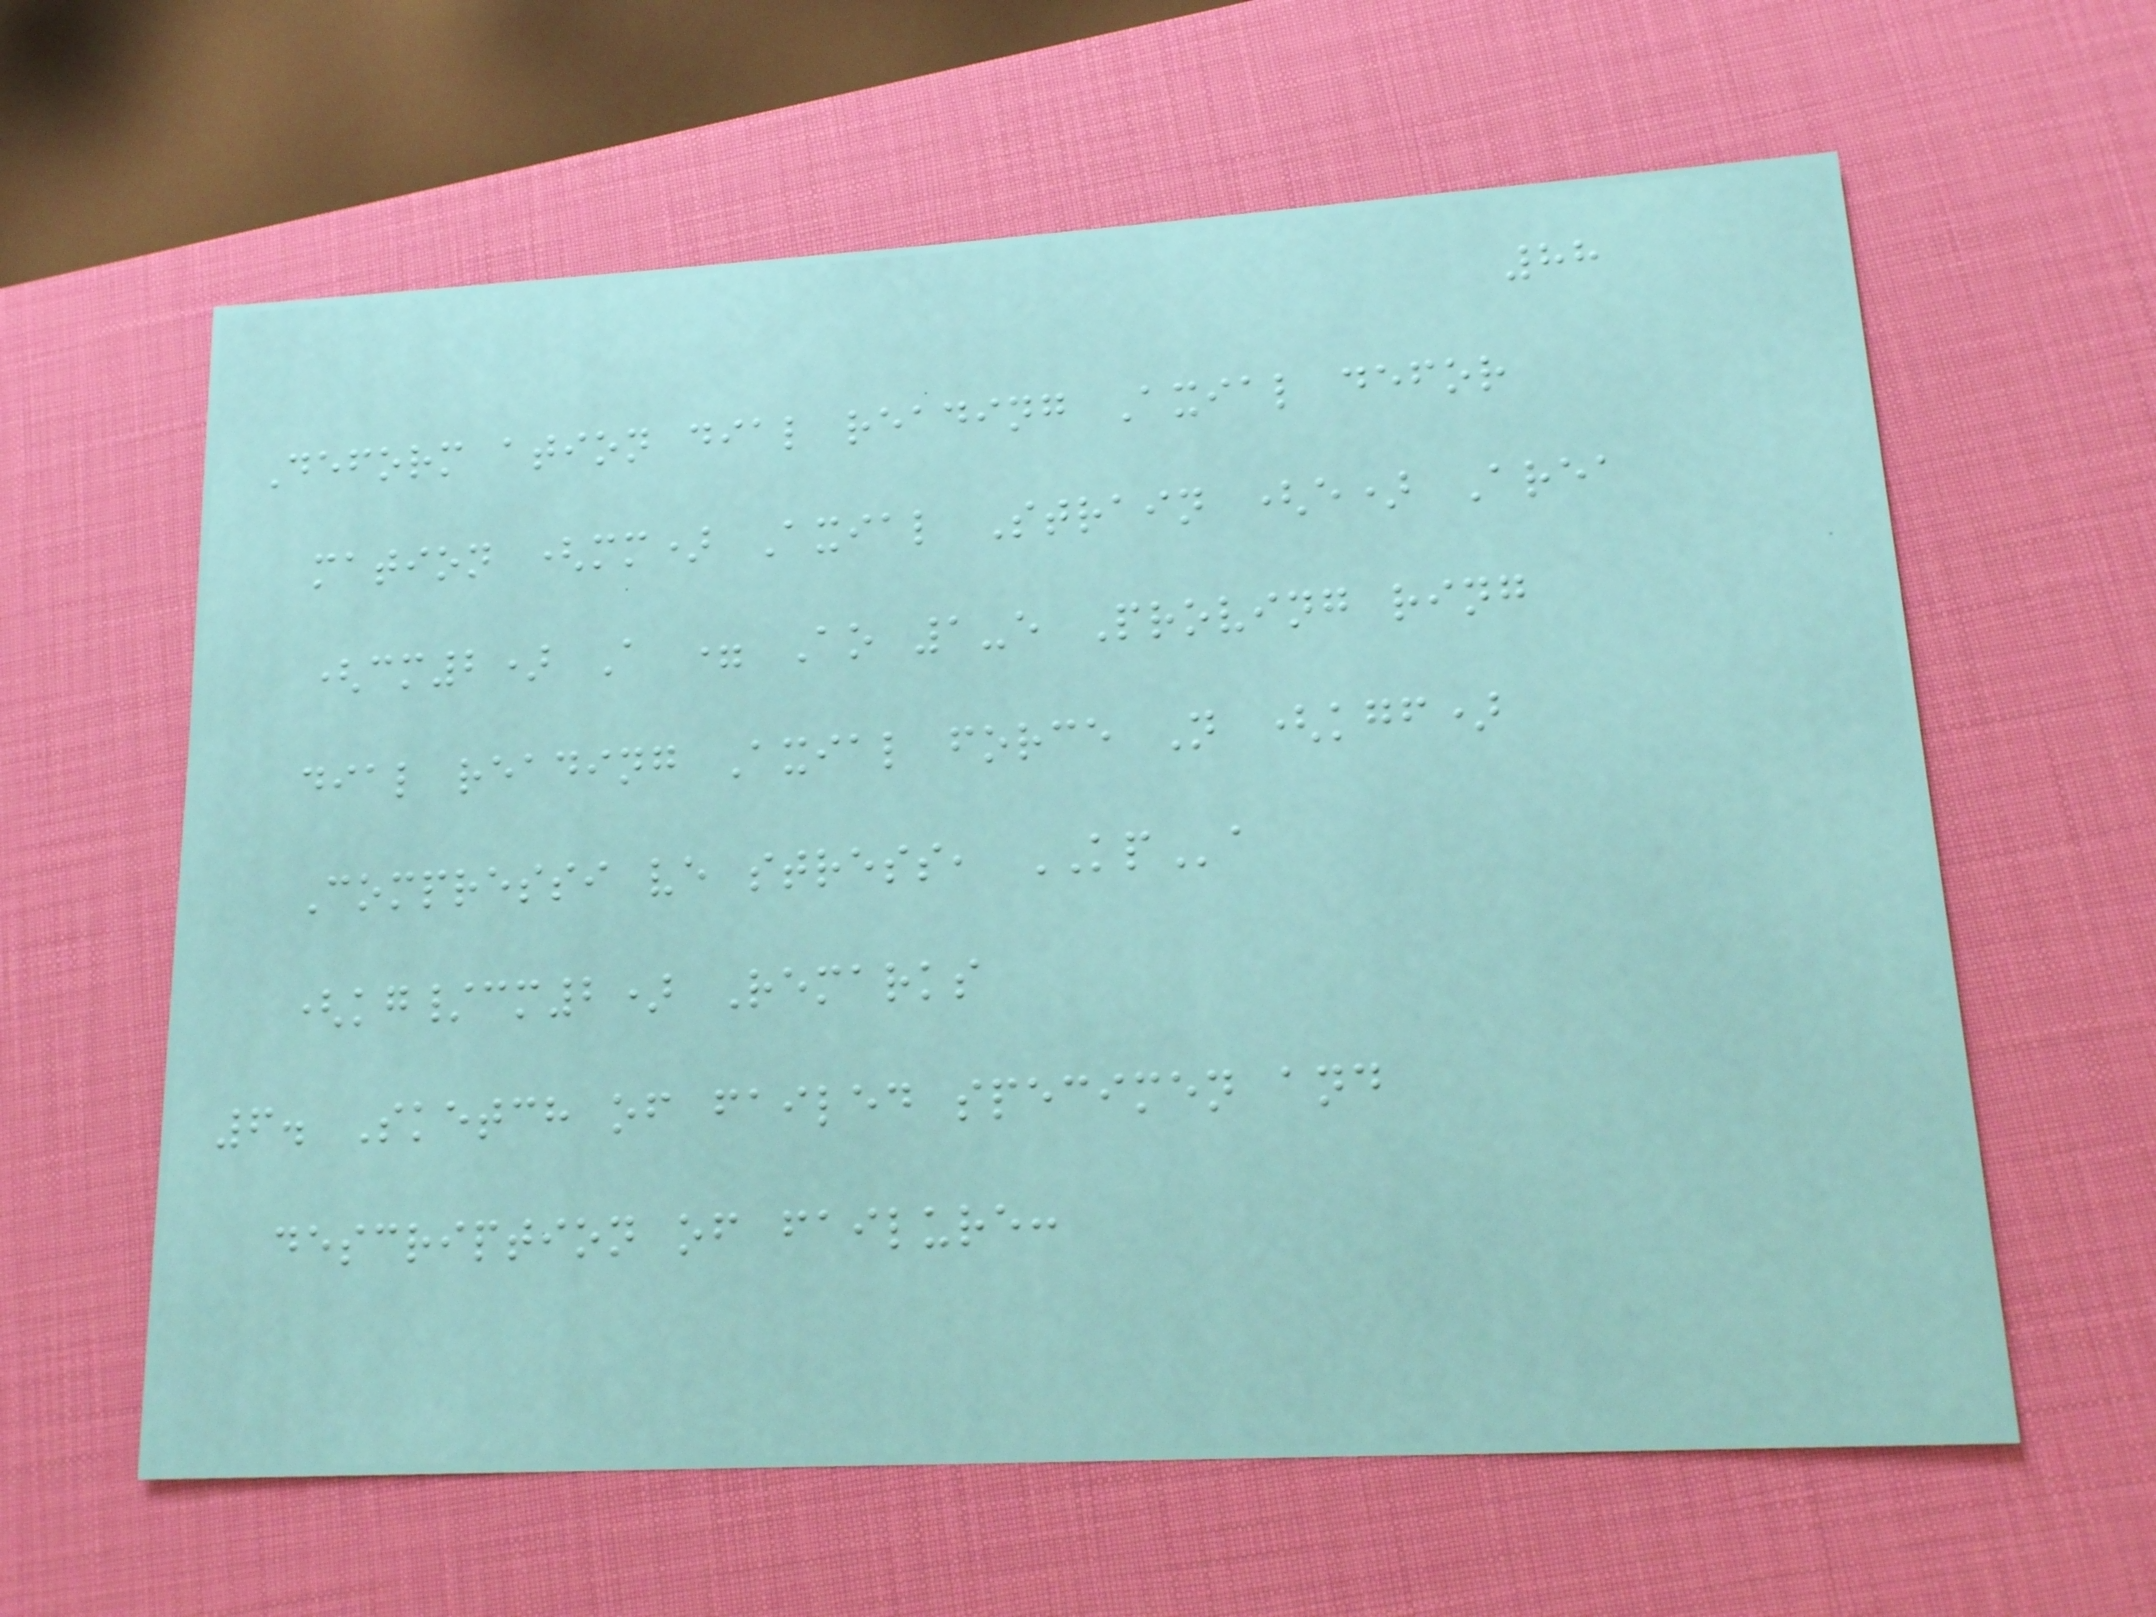88
Deform ation dial reading Axial defor
mation (mm) Axial Strain (e) Area
(cm2) A = Ao 1-e Proving ring
dial reading Axial force N (kgf)
Compressi ve stress, KPa
(kg/cm2) Remarks
6. Sketch of failed specimen and
description of failure:
